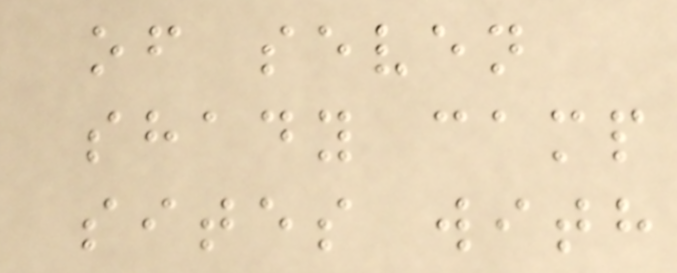of seven
shady camp
sites with
